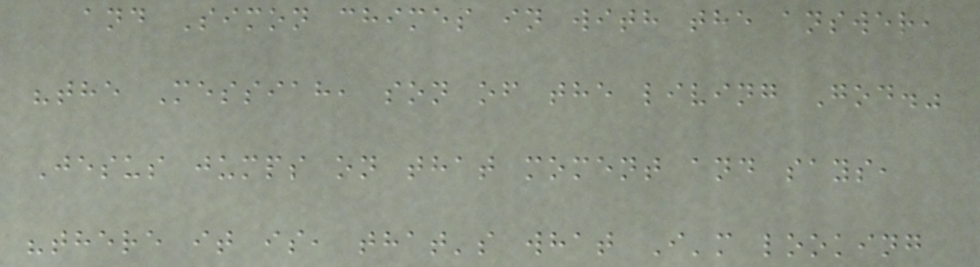and Simon chimes in with the answer,
"the Messiah, son of the living God."
Jesus jumps on that moment and says,
"there it is, that's what I'm looking
